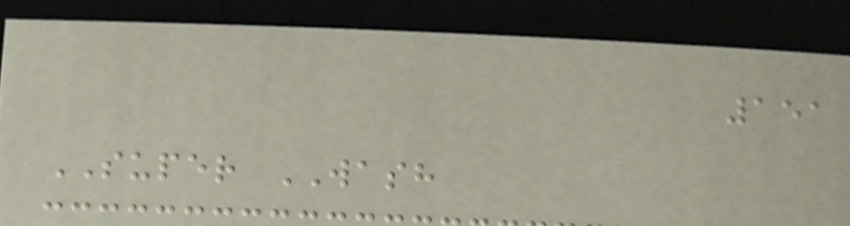151
SUPER WASH
